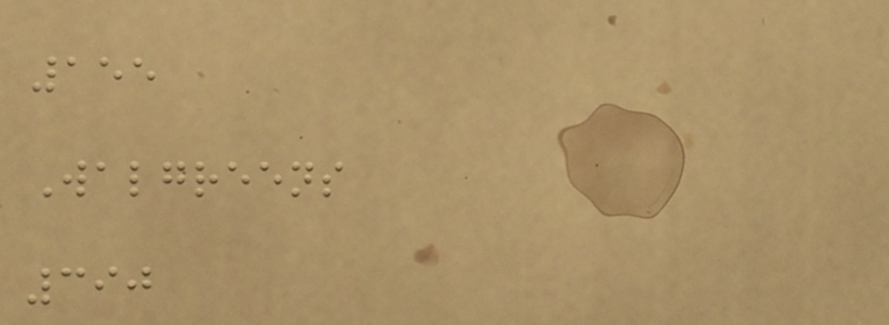155
Walgreens
390
